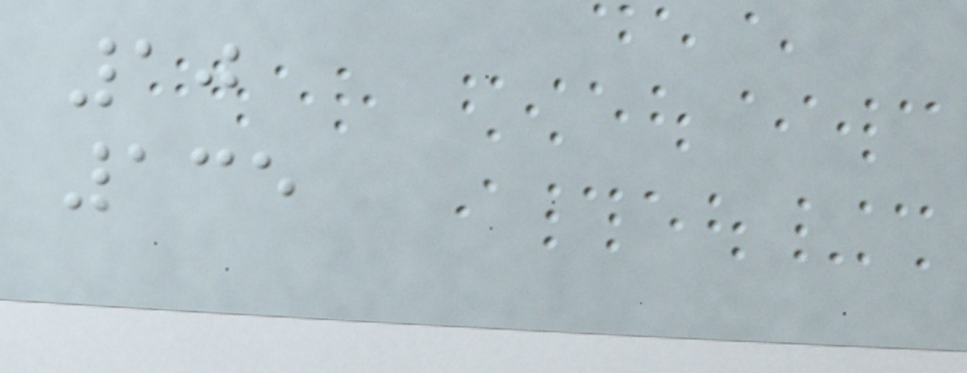10
135
